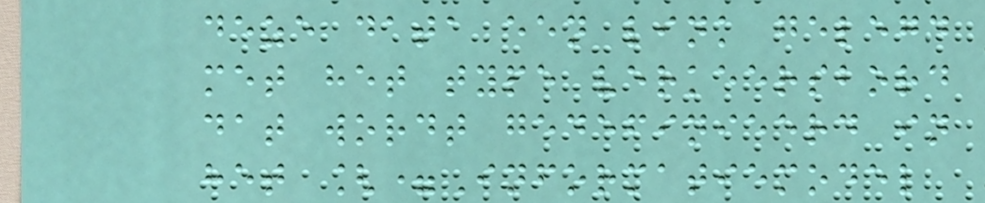deze data een link gelegd
met het type verkeersbord
dat wordt gedefinieerd in
het [=Informatiemodel
